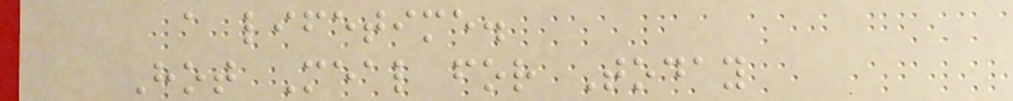a lifetime.
Hot Meal for Today
